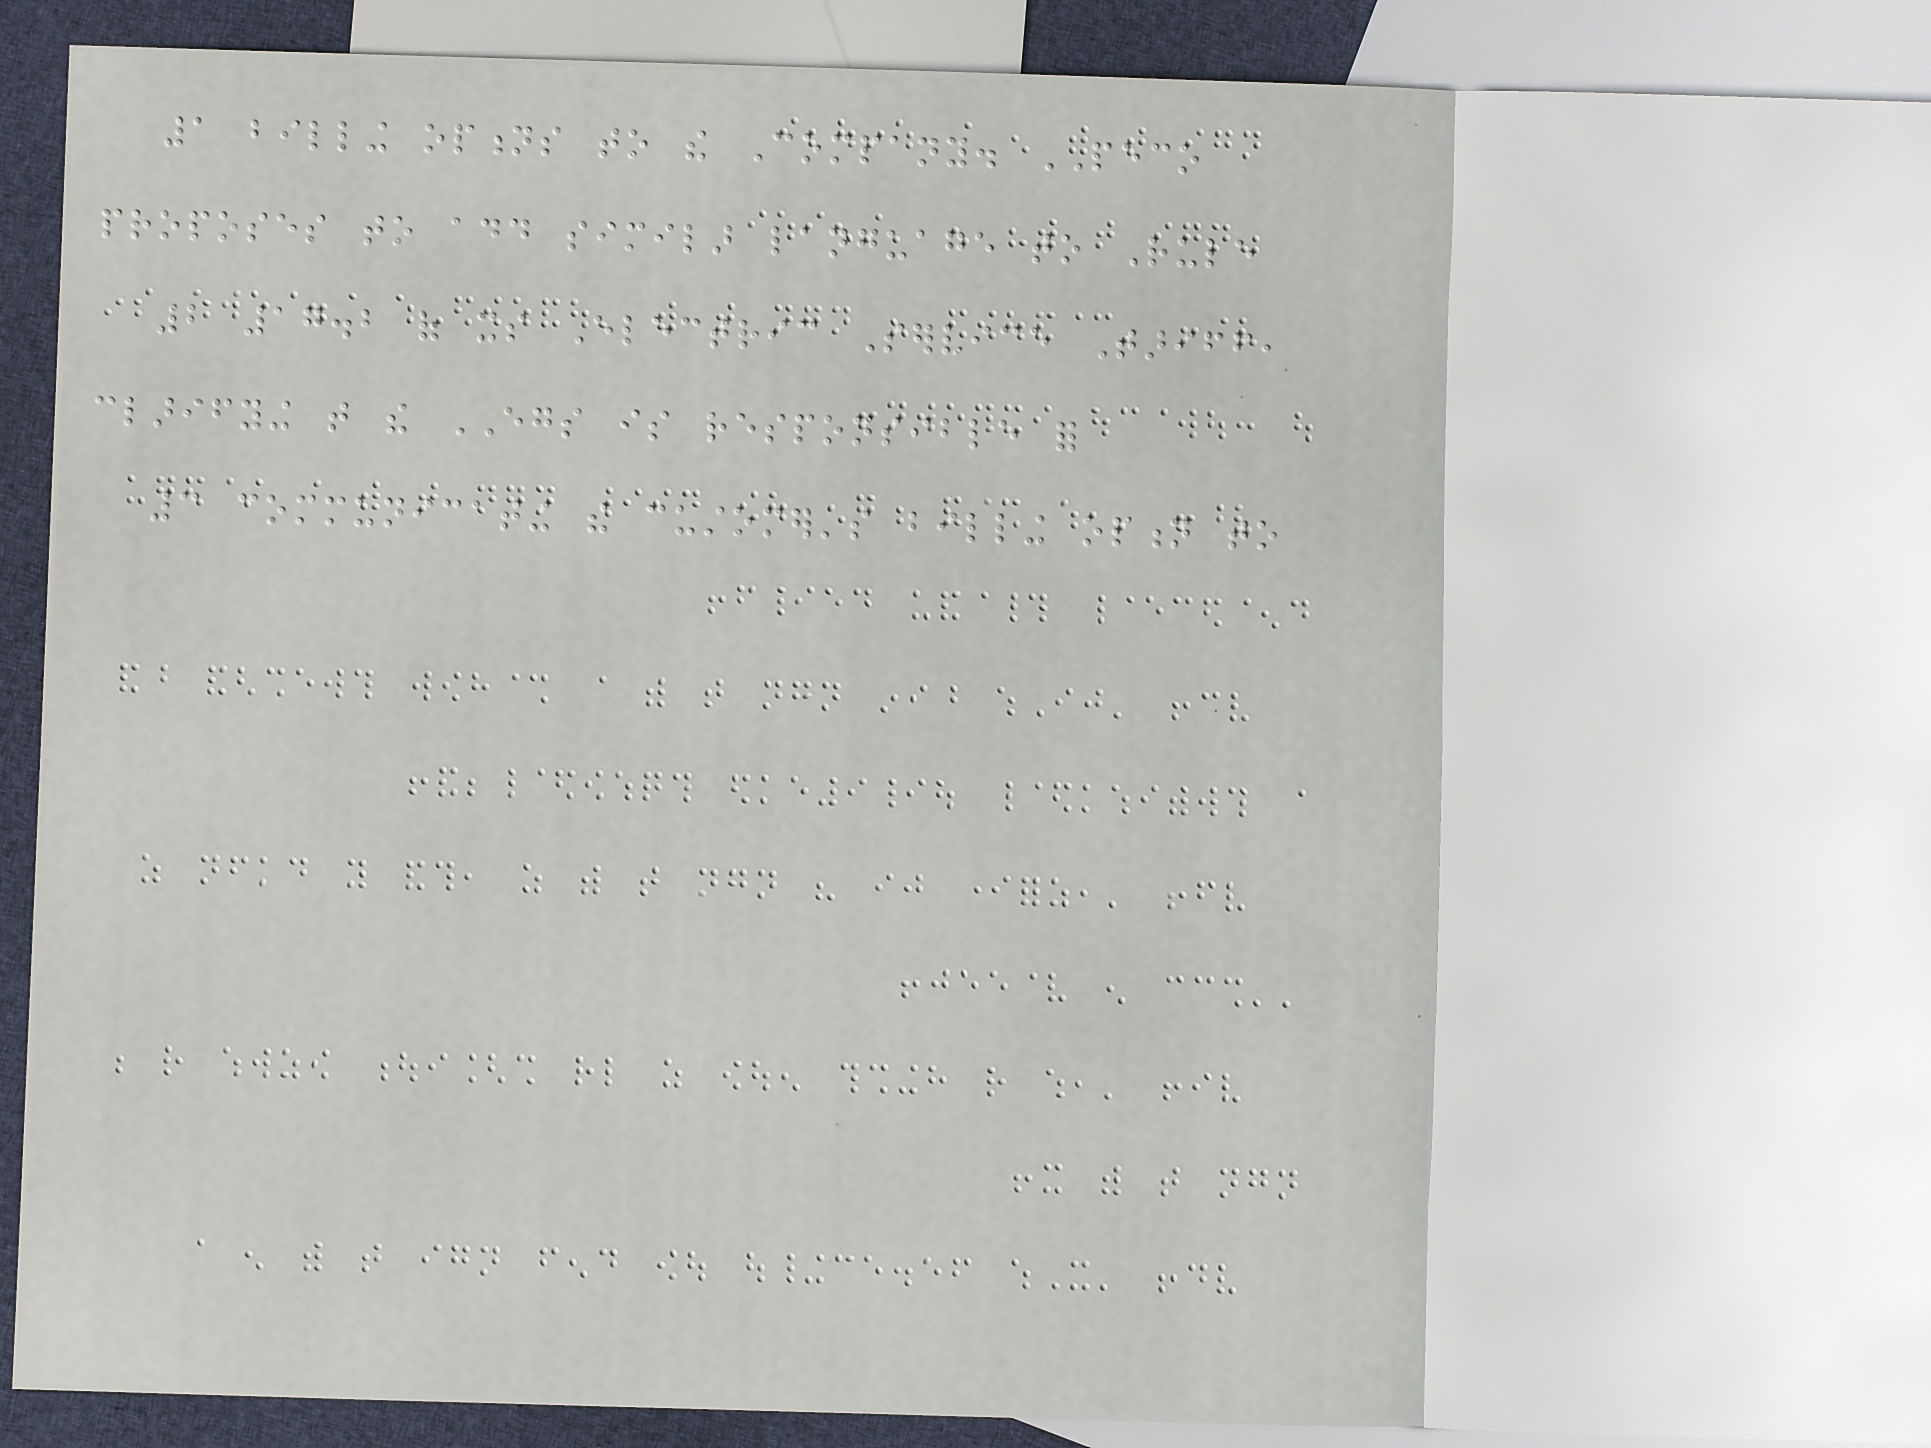1 billing options to the Company. PECO
proposes to add similar language to Rule
2 17.2 of its Electric Service Tariff,
clarifying that the EGS is responsible for
3 communicating the customer's billing option to
